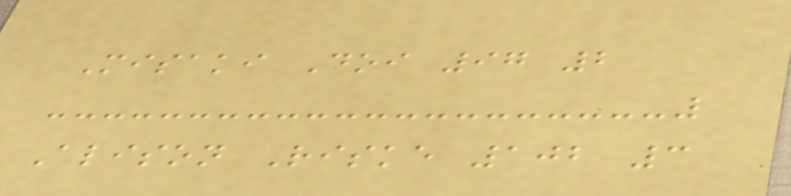Misaki Doi 97 2
Alison Riske 102 3
